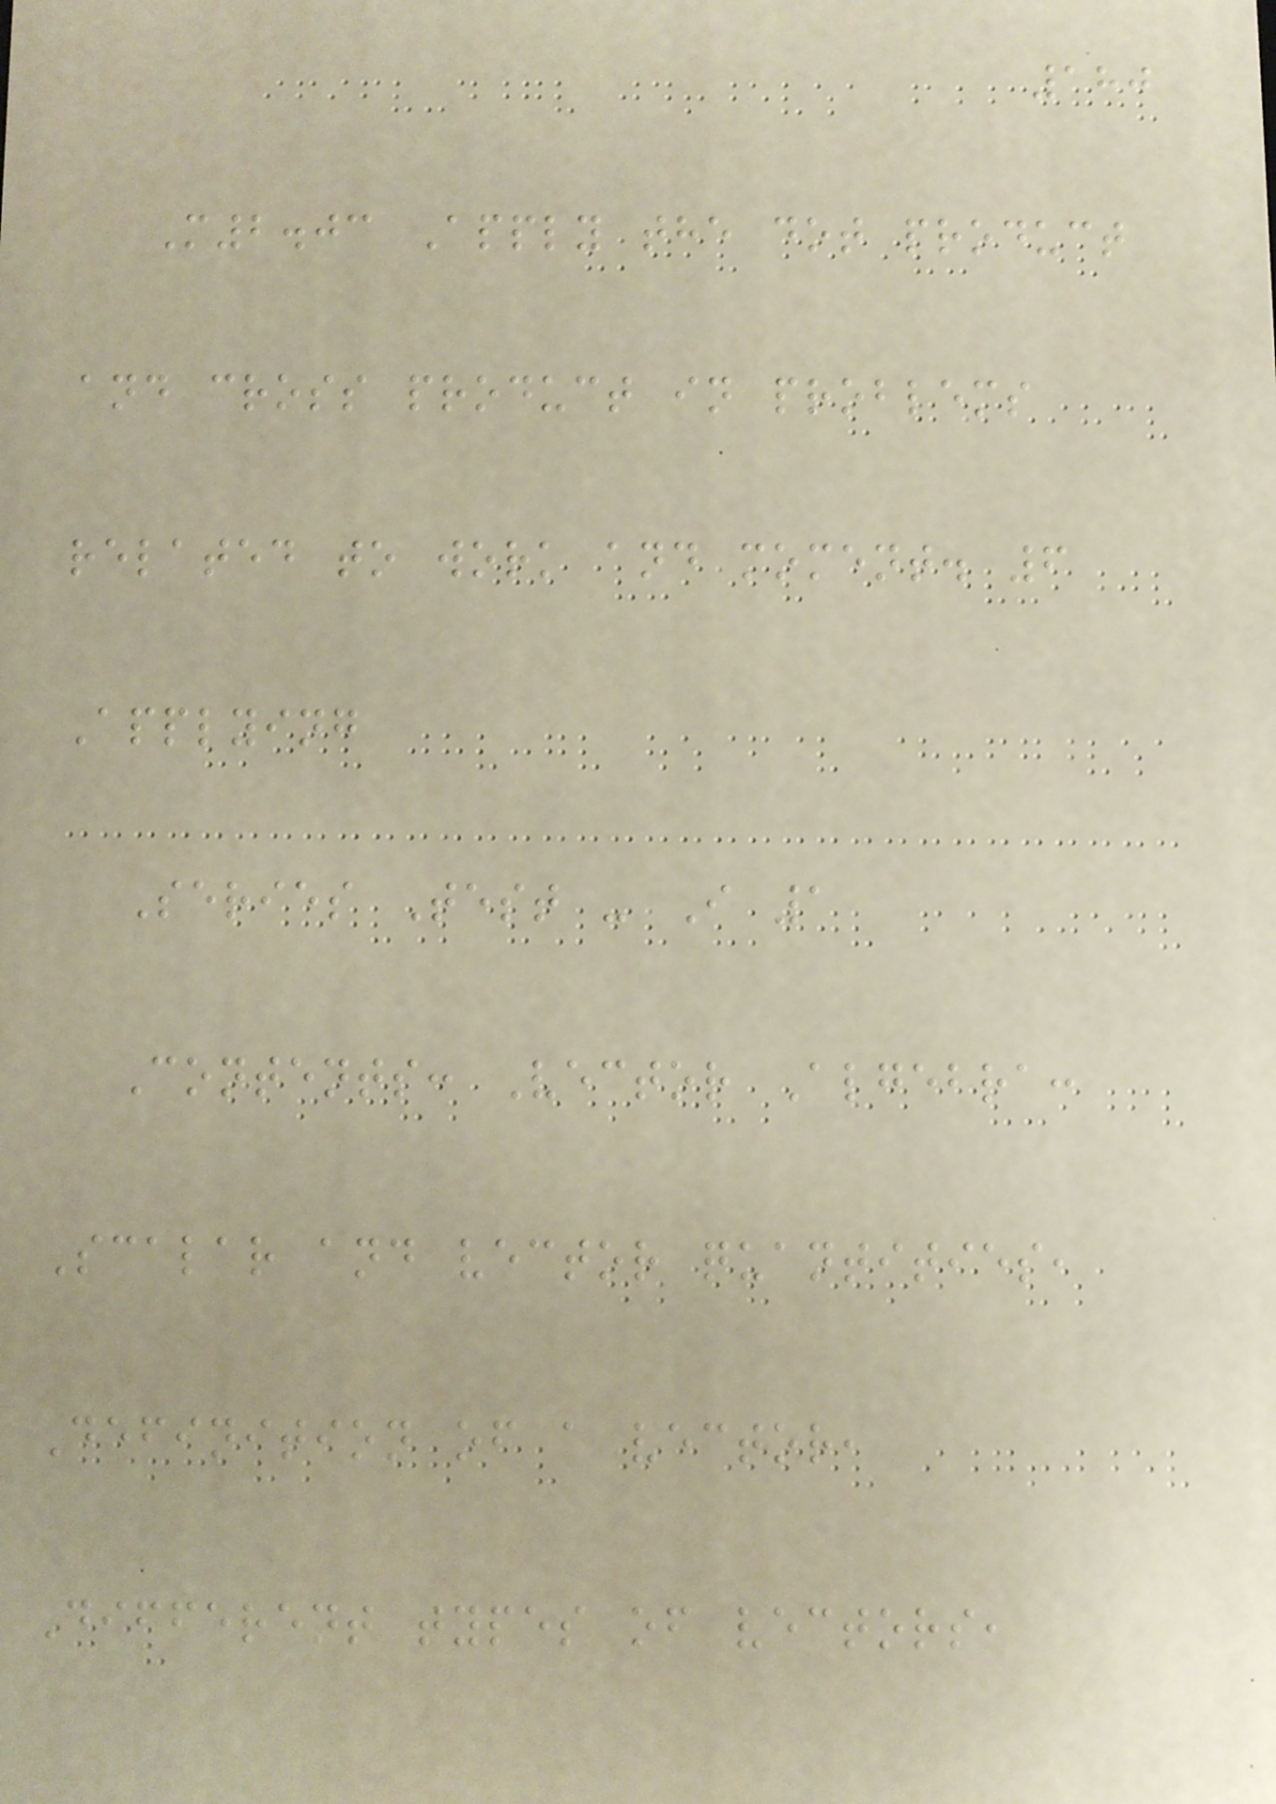180
M2.03 Apply the dot product
and cross product in problems
related to work and moment. 6
Applying
Series Test - I 1
Contents: Vector Algebra:
Scalar and vector quantities,
Definition of a vector,
Different types of vectors,
